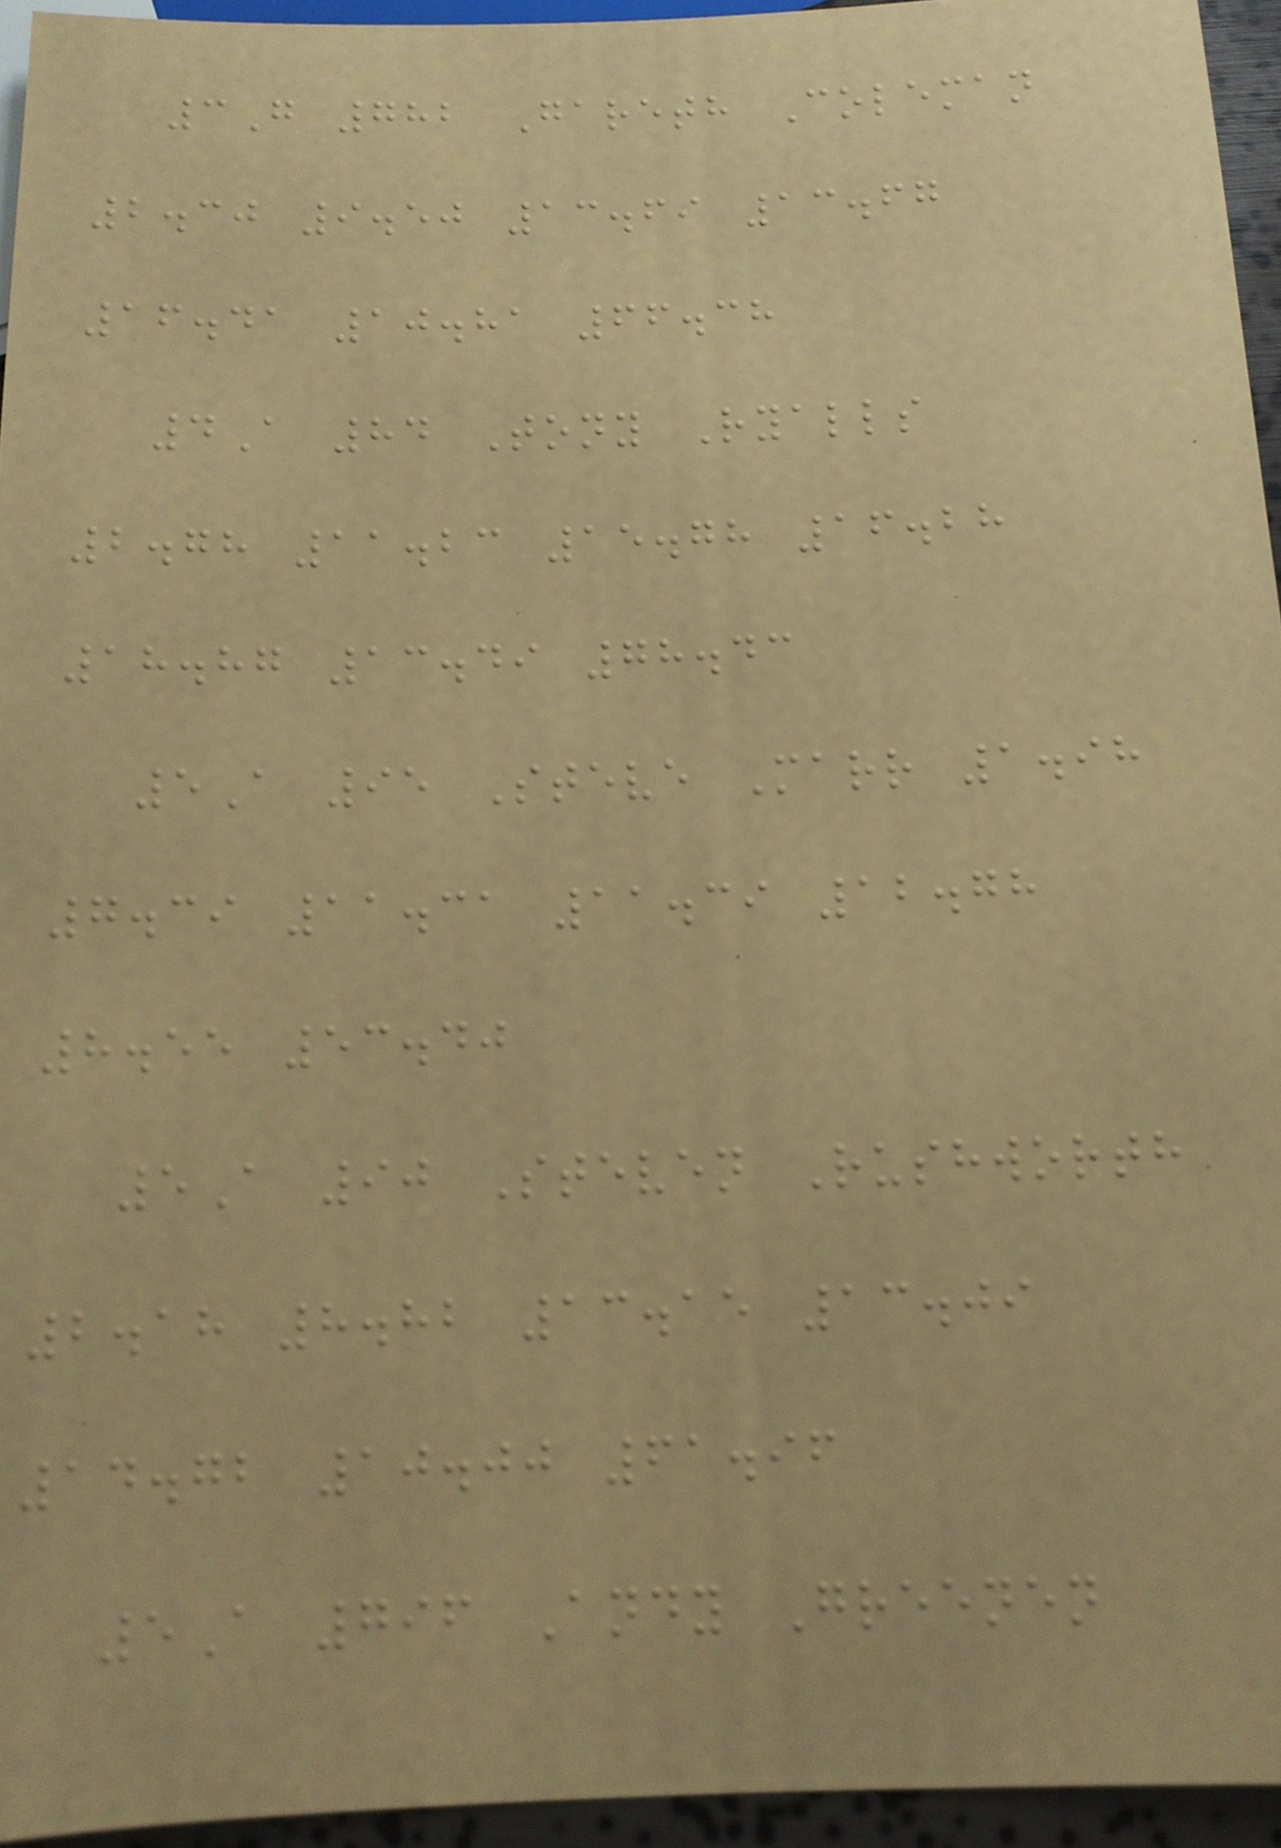3G 782 Gareth Coleman
2.30 9.50 13.69 13.67
16.41 10.81 66.38
4A 84 Tony Ryalls
2.78 11.23 15.78 16.28
18.87 13.49 78.43
5A 95 Steve Marr 1.98
7.39 11.31 11.39 12.78
8.55 53.40
5A 90 Steven Rushworth
2.18 8.82 13.15 13.09
14.72 10.00 61.96
5A 796 Andy Greenen
